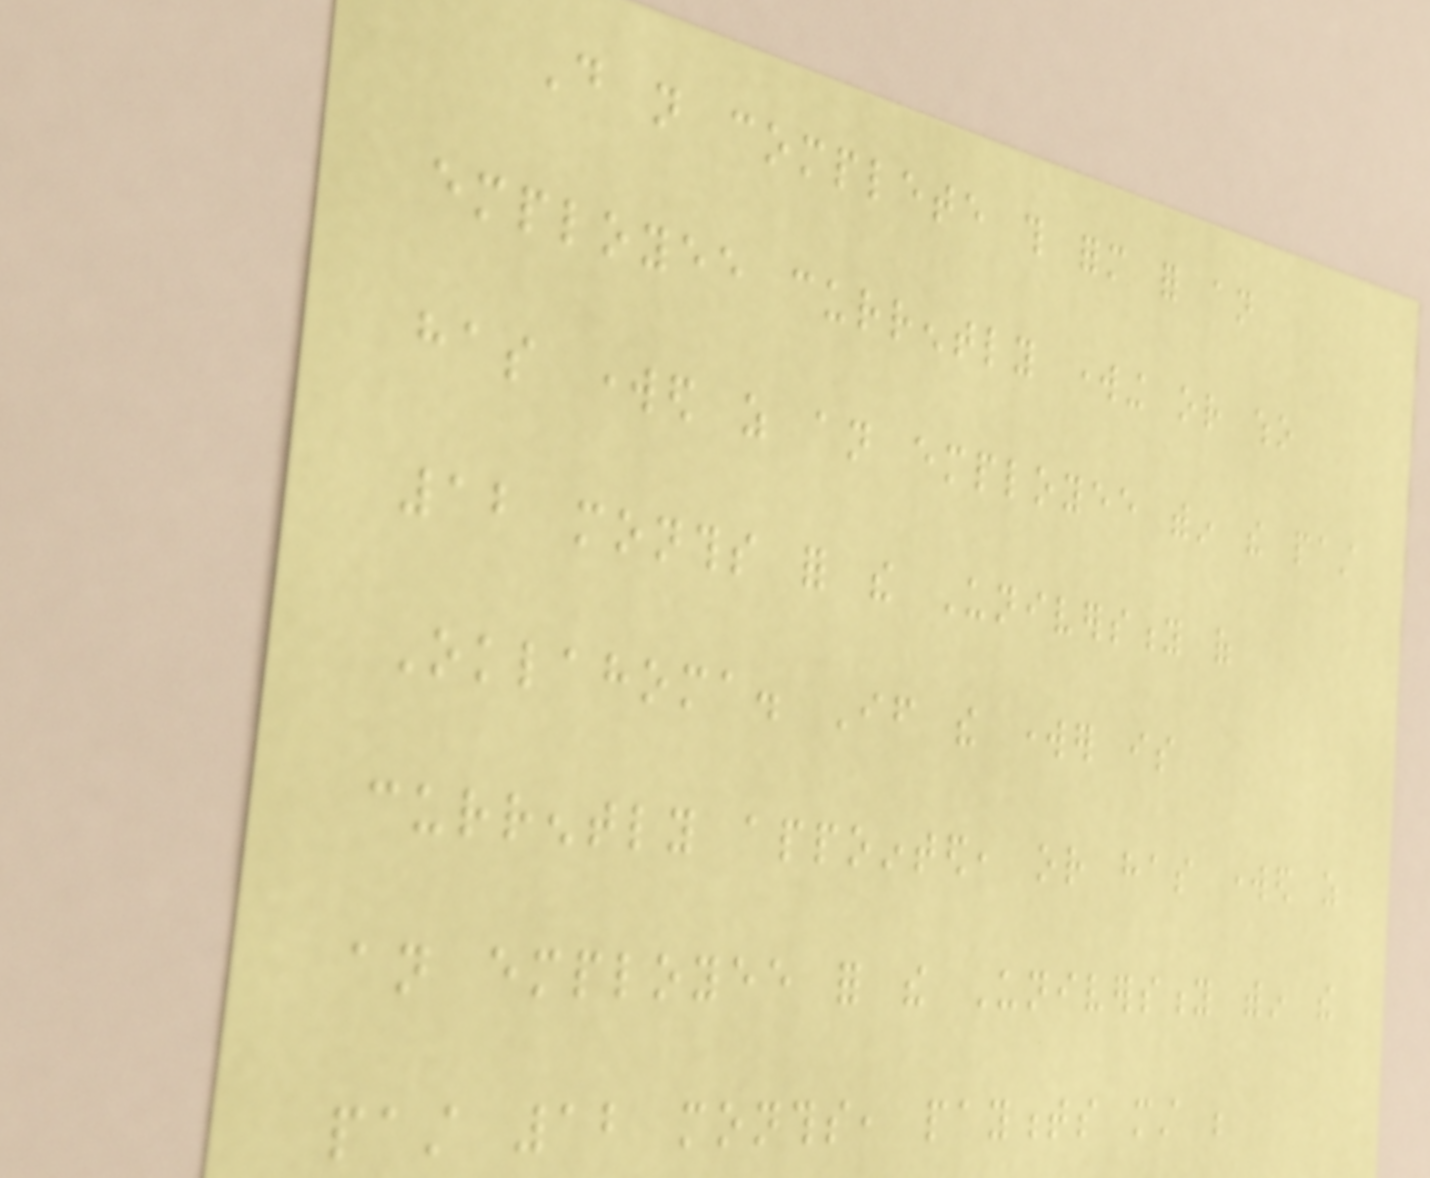Do not complete this form for an
employee currently working or who
has worked as an employee within the past
12 months for the University of
Oklahoma. If the worker is
currently appointed, or has worked as
an employee for the University within the
past 12 months, payments must be
